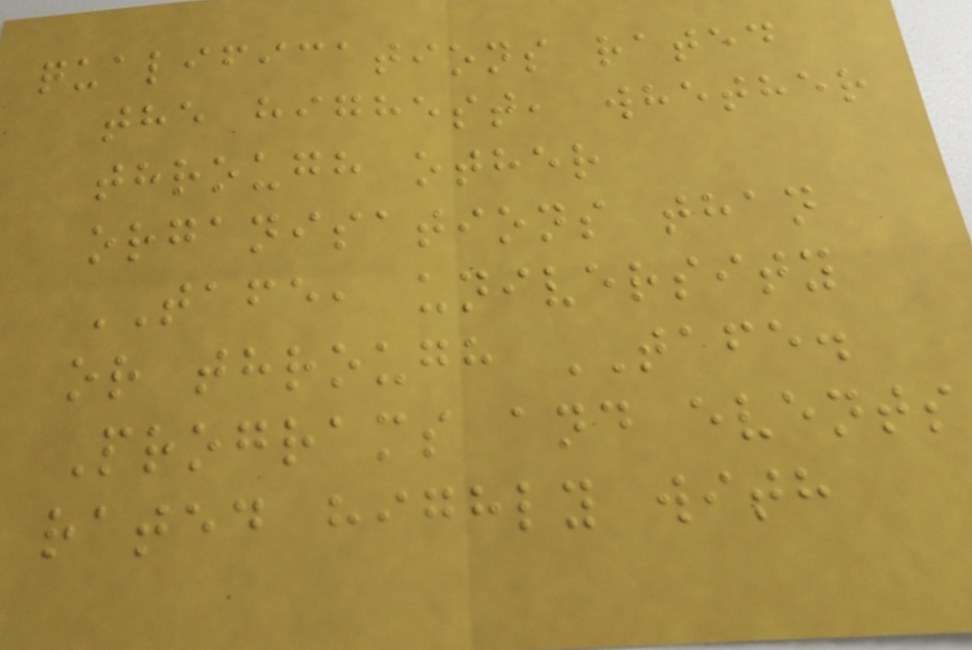qualifications rated
the highest, whether
through other
organisations than
TAFE, university
or through TAFE.
Programs and events
rated highly with
